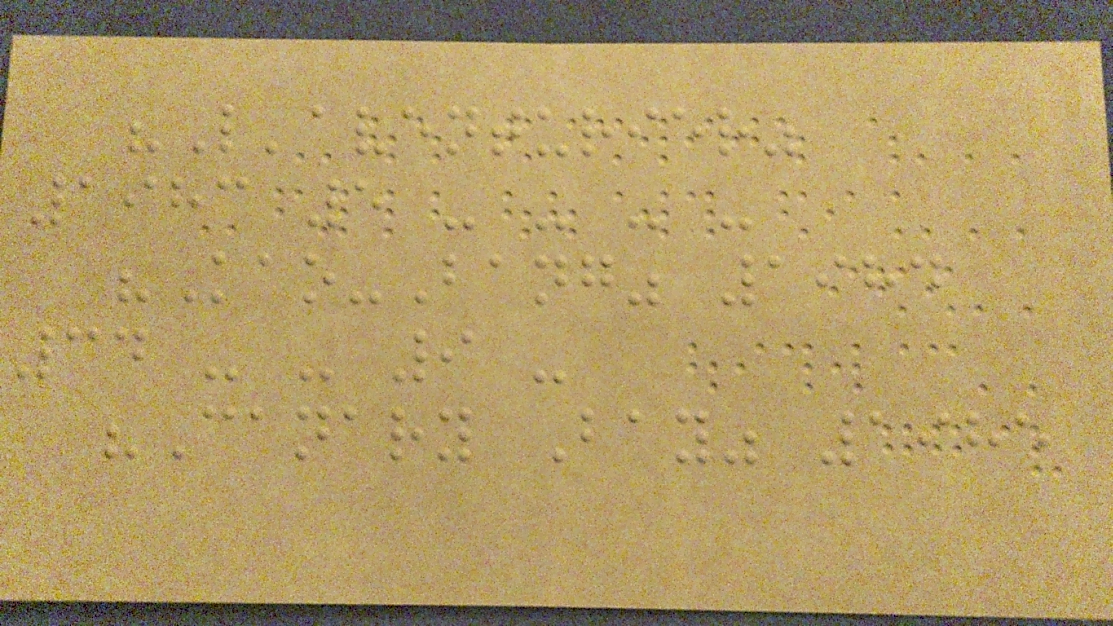"L'aventurier"
1983 5 - - - -
"Kao-Bang" 1984
34 - - 9 -
"Canary Bay" 1985
